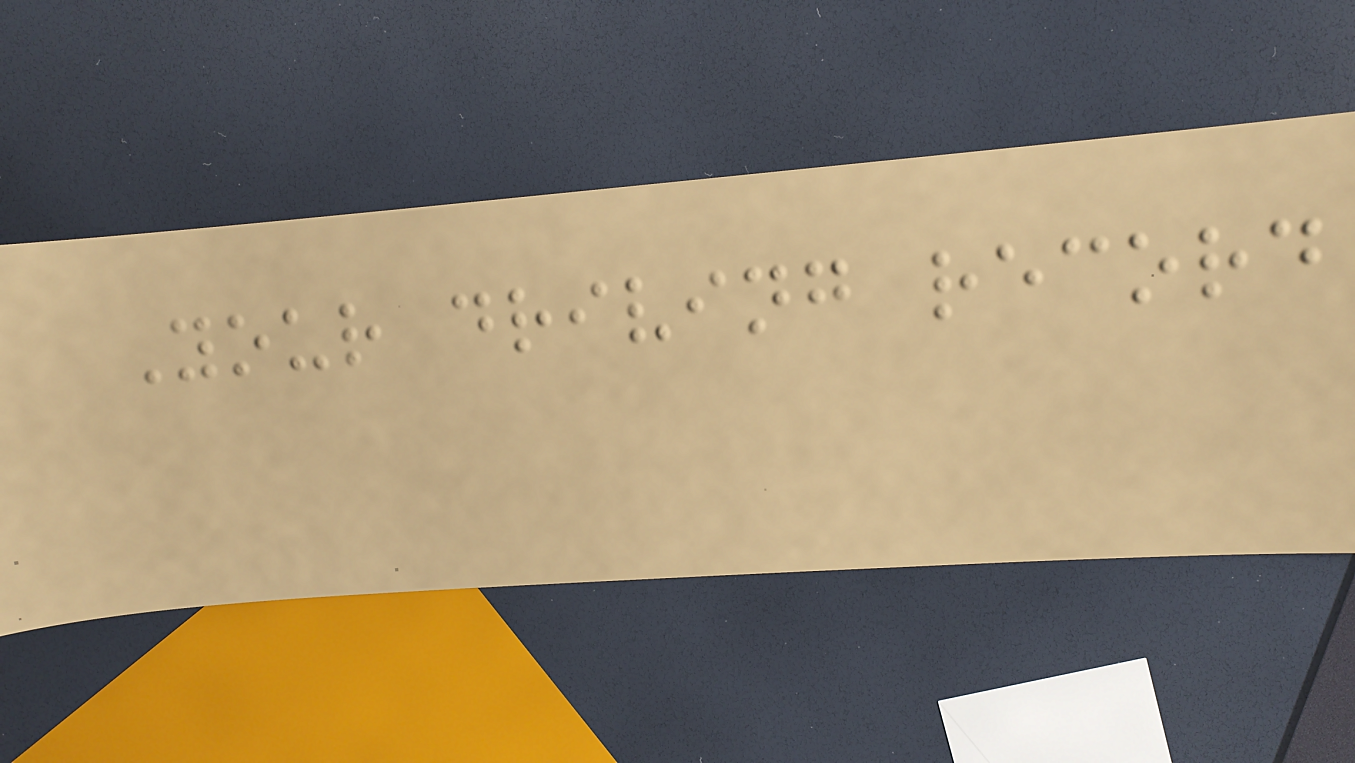Your driving record
